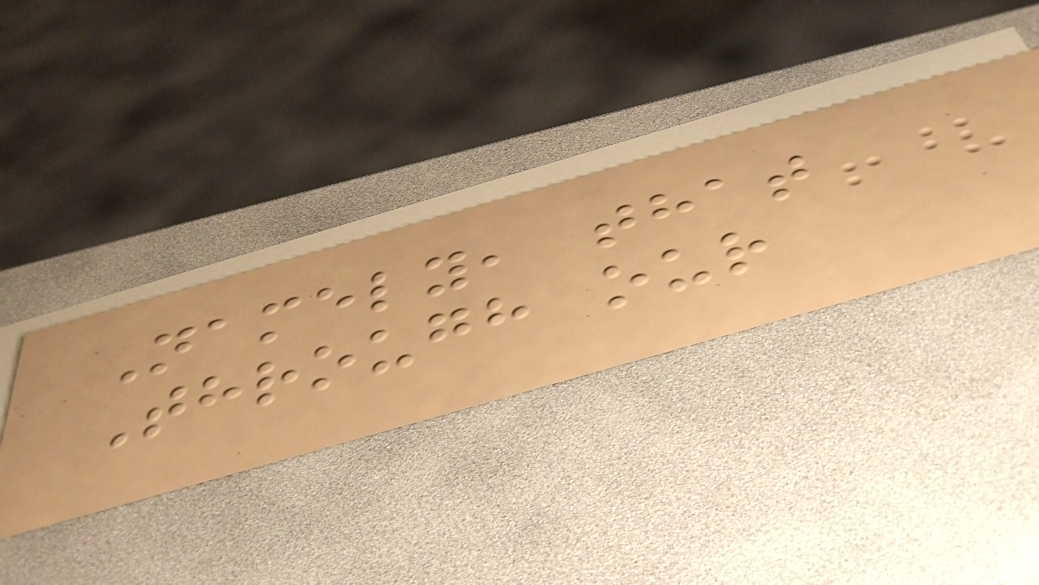Namely, that
Through our
